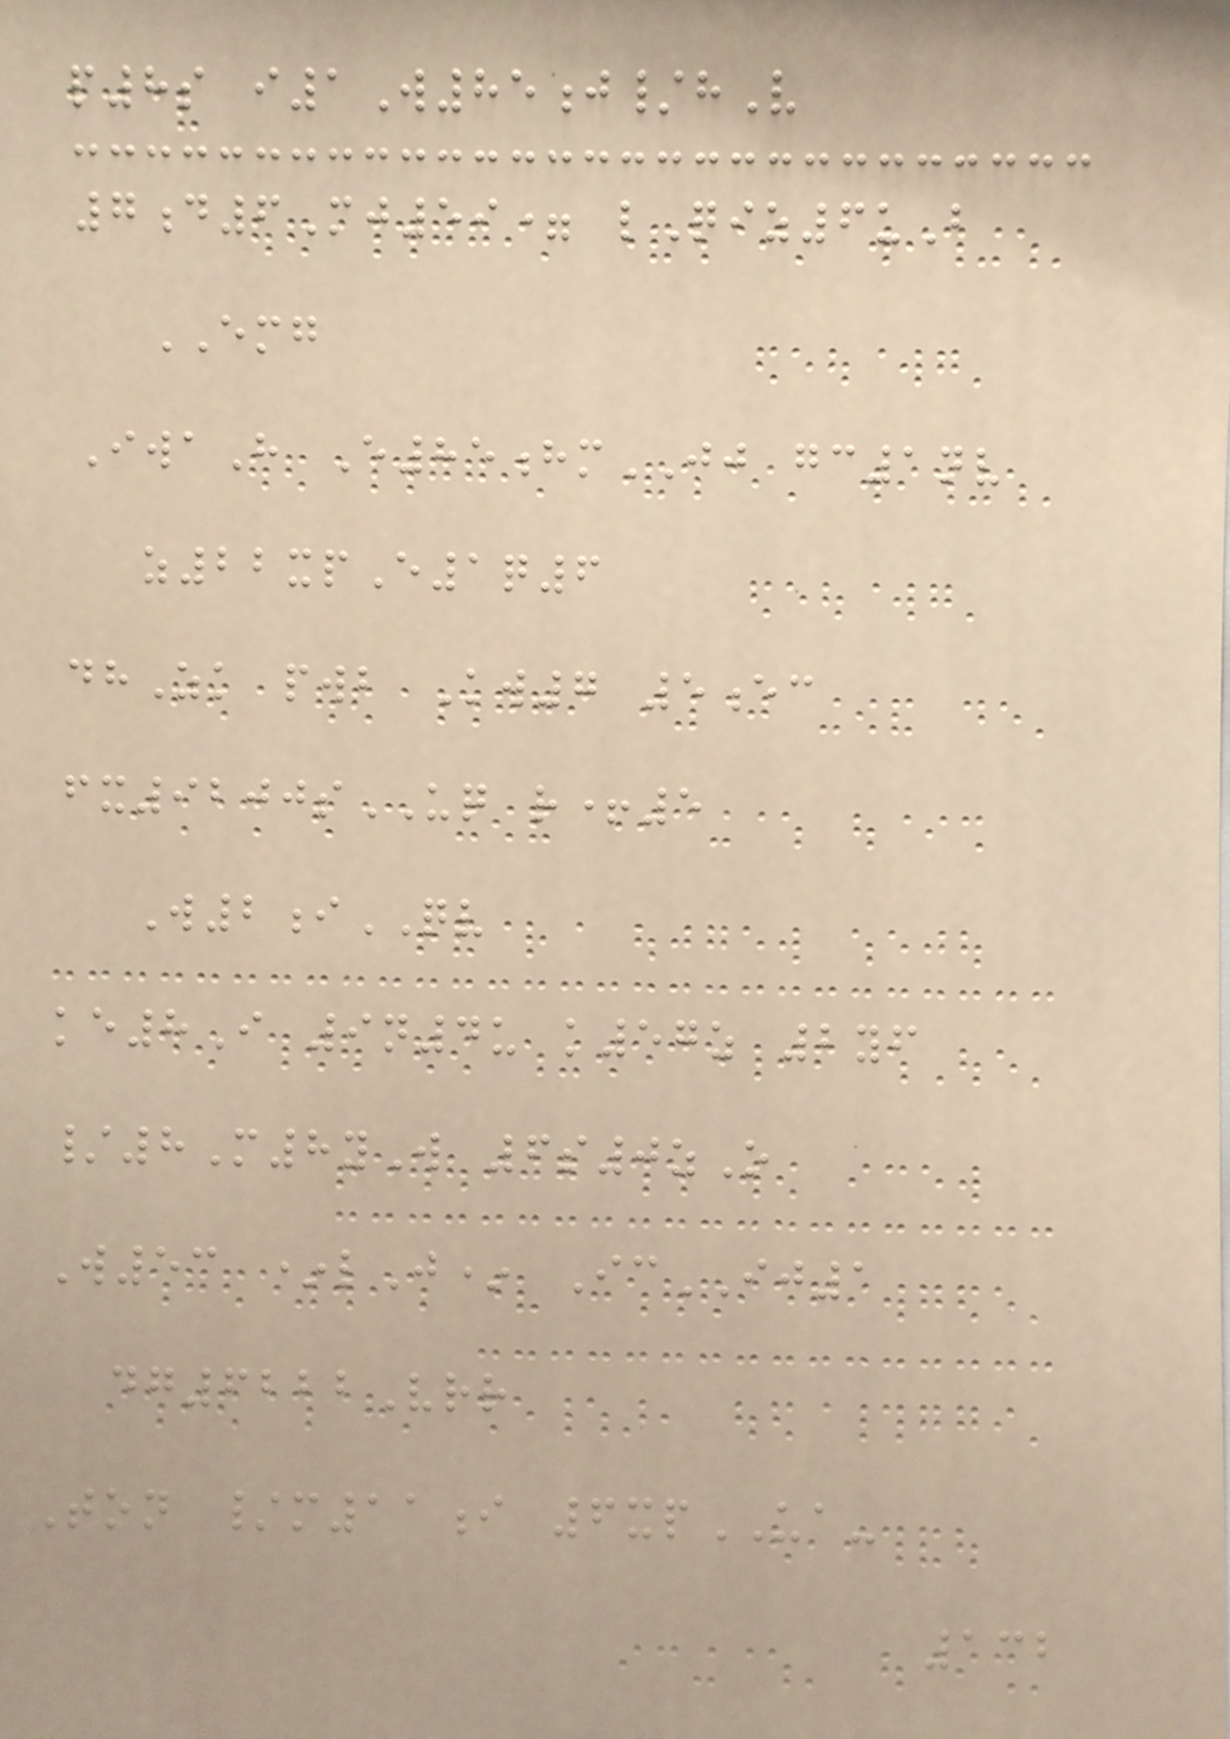p8s i1W85j/hV
7d6Mj59= lQiz6uB
EMG
IwaH E85hmJJ gc1nv
z22xpE1q6
dhZk pwb Kw7 5ec
fx9200sUQ r+5
W2iQV
ke8I 9n4u k57z 2yf
/8M8yW 6s0zO
W53 *lJ* IcIJ1
dg6222Vrr
Ton /m11i 6xpUA-
132
